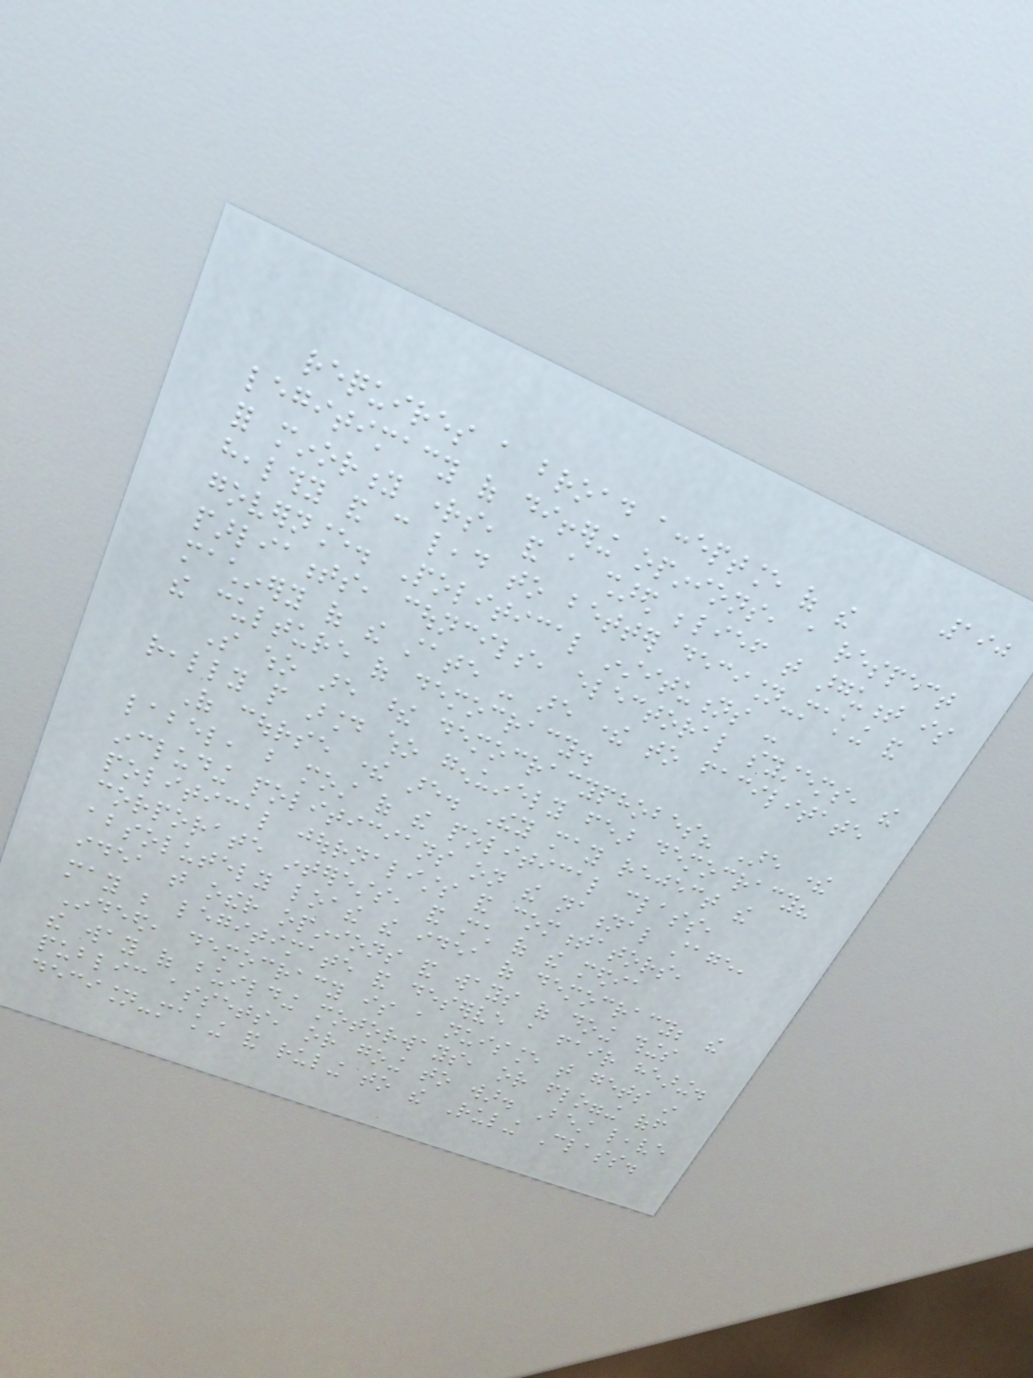190
requires a broad acceptance of the
legitimacy of differing opinions, a respect
for minority rights, and a shared belief that argument is
healthy and can lead to better decision-making and
governance. Political institutions -
parliaments, councils, electoral systems, the
machinery of the state - are there to facilitate
the culture of democracy.
So who are these democracyphobes? Are there
really people around who genuinely fear democracy?
Of course there are. They may reject the
label, but most of the political class,
including politicians on the national stage,
political journalists and commentators,
corporate interests, and much of the media
absolutely loathe the idea of democracy; the
idea that other opinions and ways of doing things
may be legitimate and deserve a fair hearing.
Indeed, democracy is a nuisance that gets in
the way of building motorways, or flogging off
public assets, or going to war. Best leave
decision-making and ruling to the Ruling Class.
